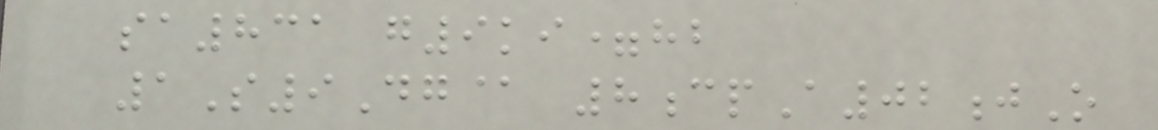sa831 g9ki=hb
1S9Dg@ 8cpA02jO
